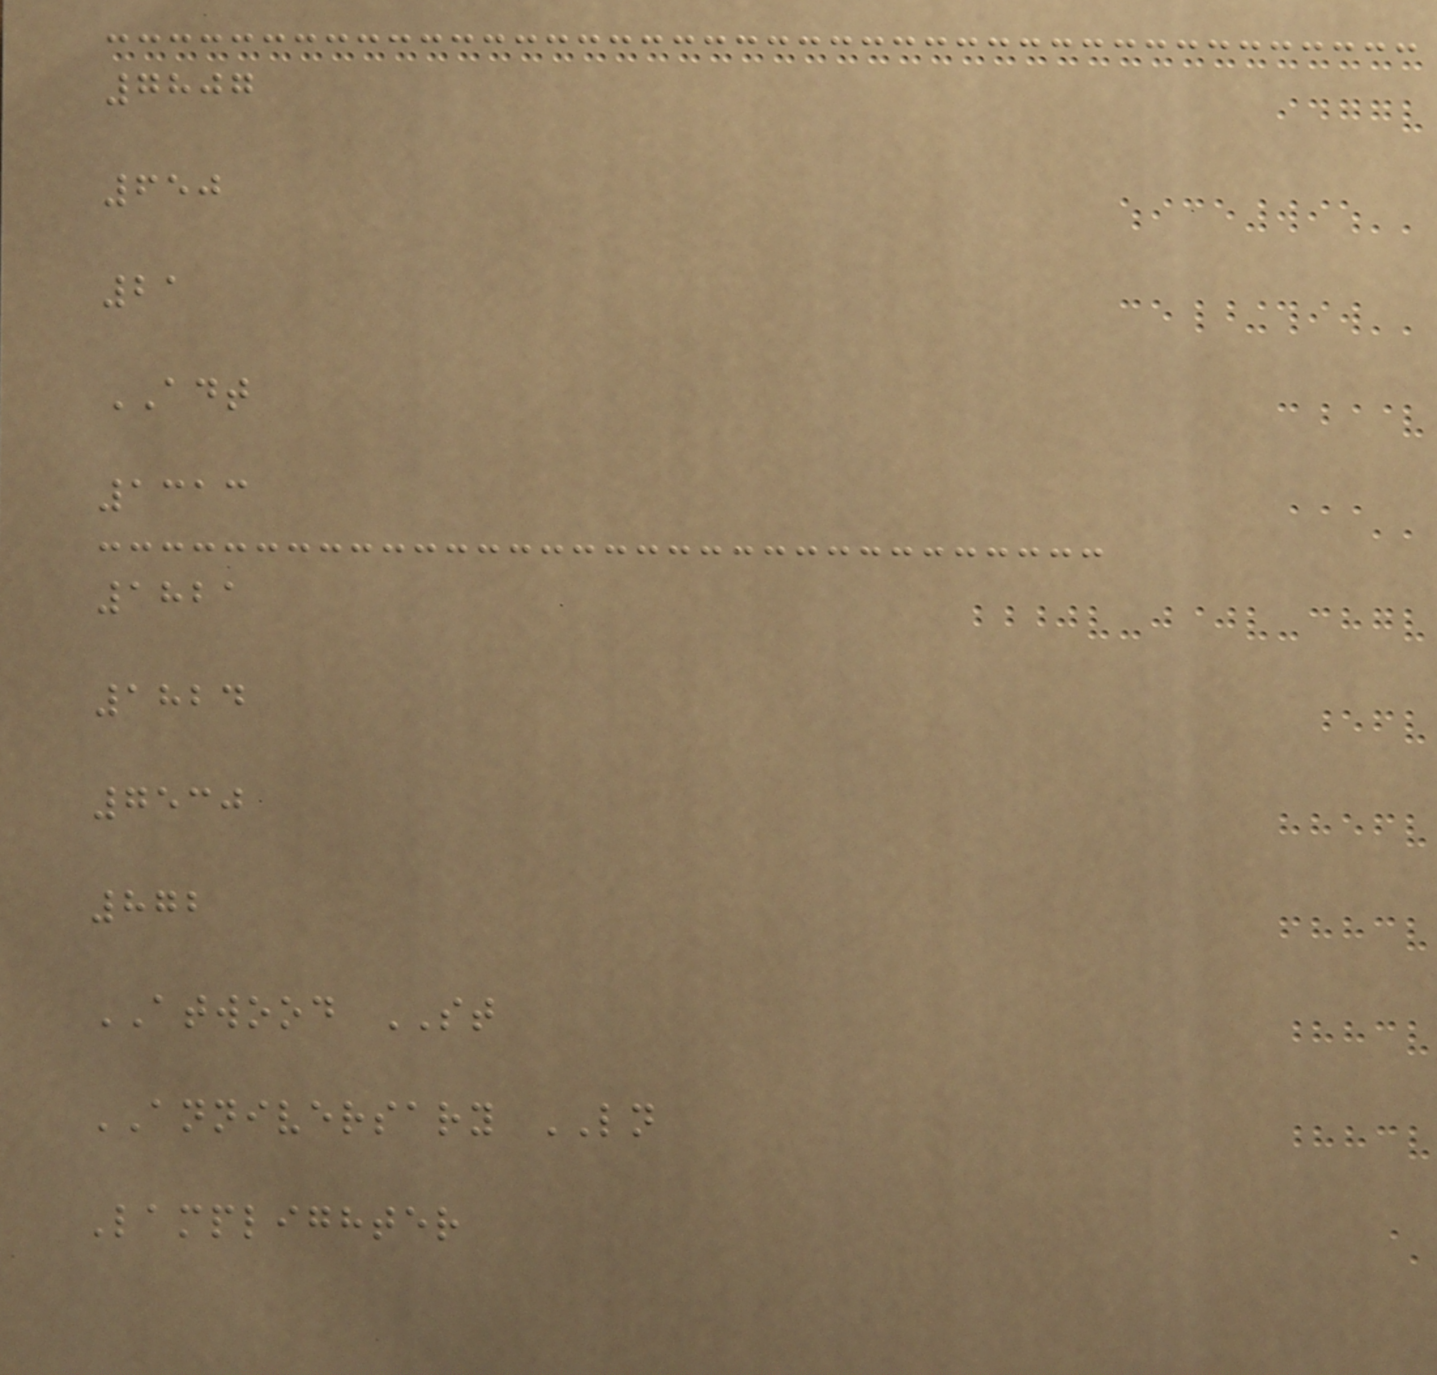7807
650
21
ADT
1313
1821
1824
7530
872
ATWOOD ST
ANNIVERSARY LN
Lamplighter
